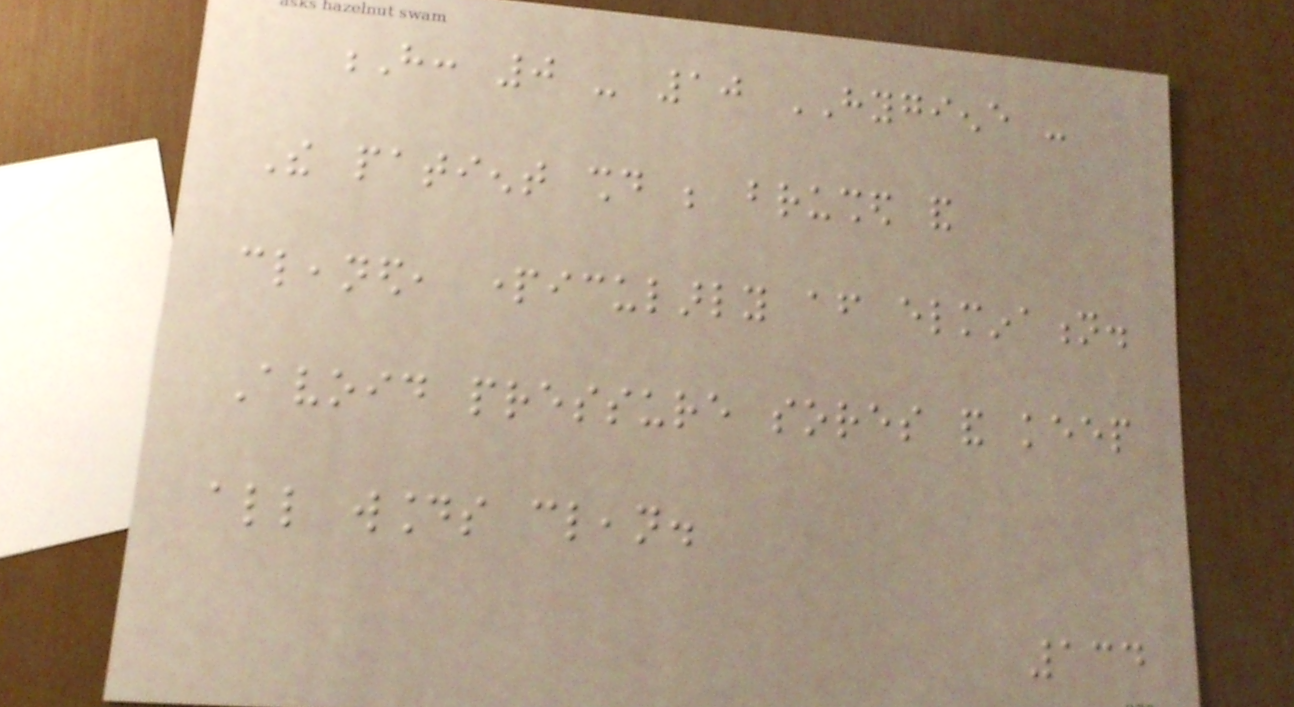H: 0 - 10 HYGIENE -
The patient should be brushed and
cleaned, particularly after elmination.
Avoid pressure sores and keep
all wounds clean.
134
